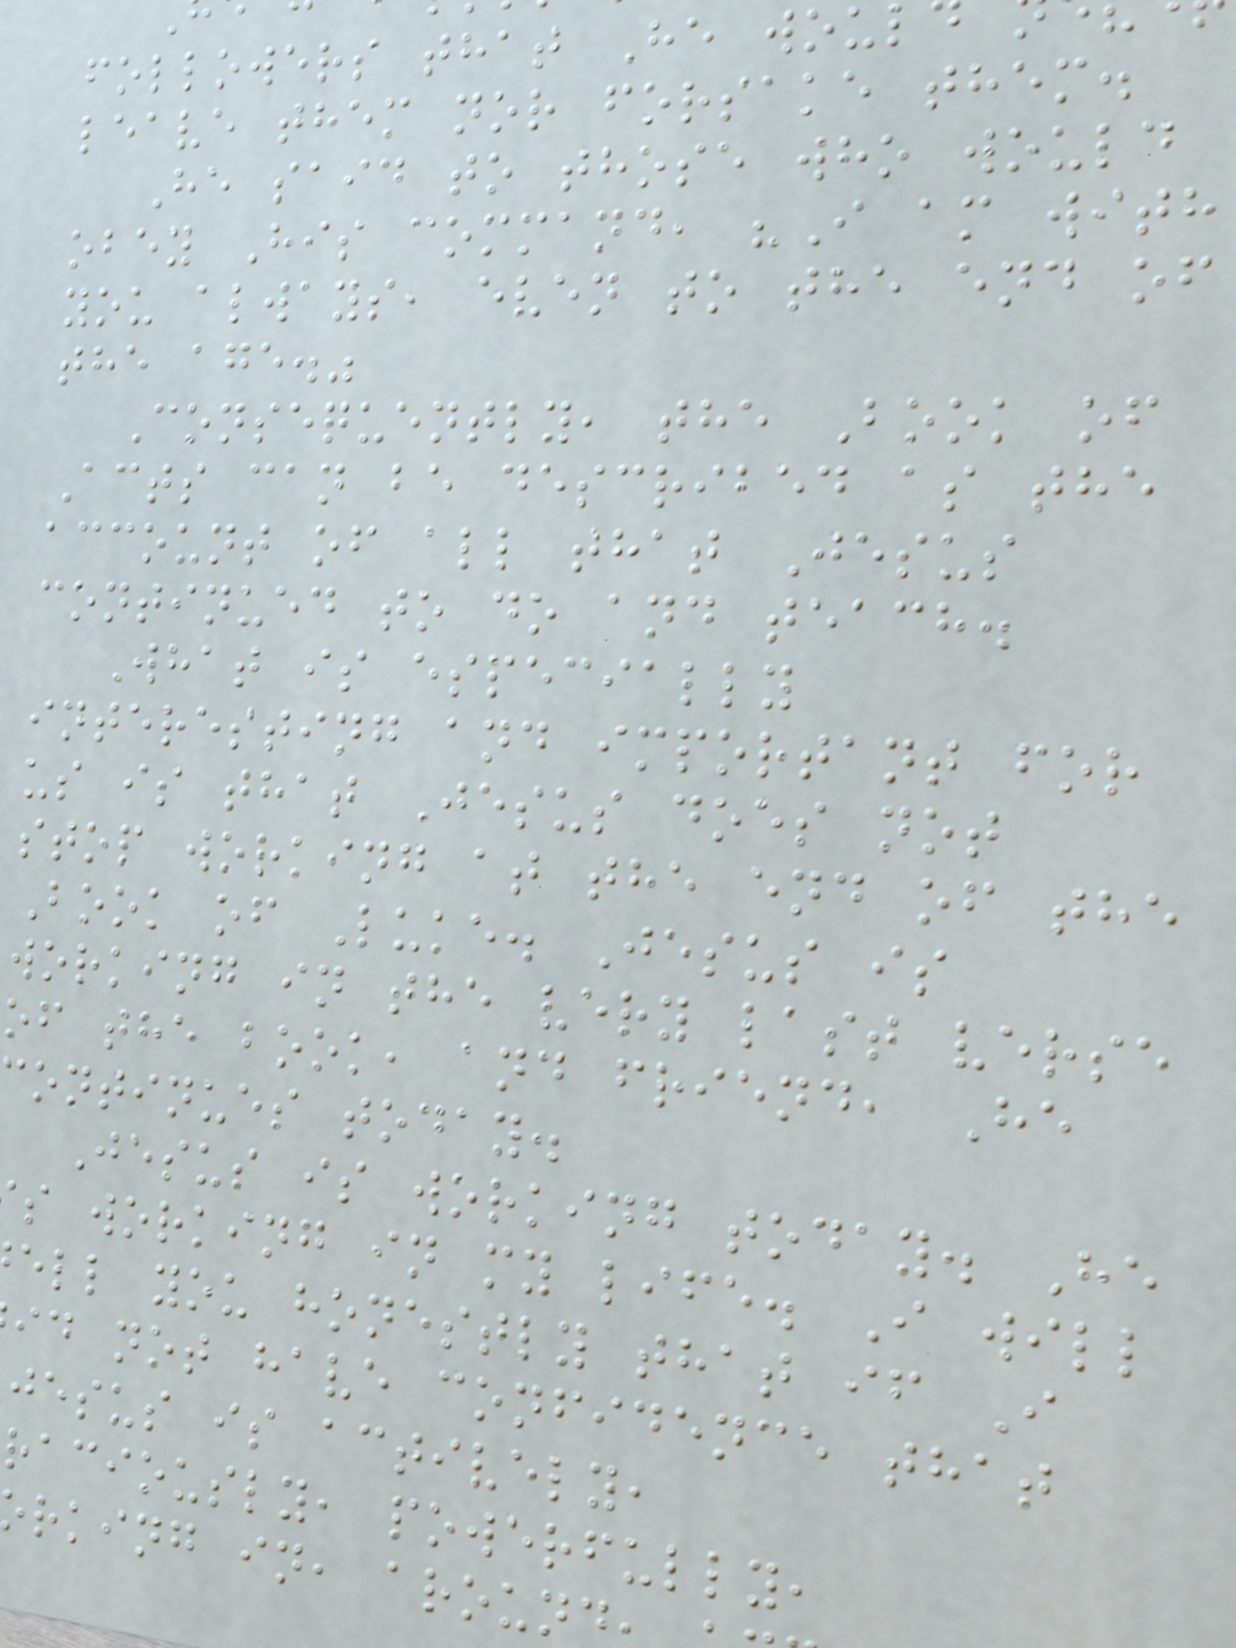followers that He wou
leave them nor forsake them.
He said to those who would
obey His command, "I am with
you always, even to the end of
the age."
Consequently, the Book of
Acts can be described as the
account of all that Jesus
continued to do and teach.
What is especially
interesting and important for
us is that Jesus does not
stop working at the end of the
Book of Luke. Jesus is
working in the very last verse
of the book, and friend, He
ontinues today.
Jesus is working today. He
s working in my life. I will
ell you honestly that if I
id not have confidence that
jesus is actively,
raciously, powerfully,
rking in, aroun
